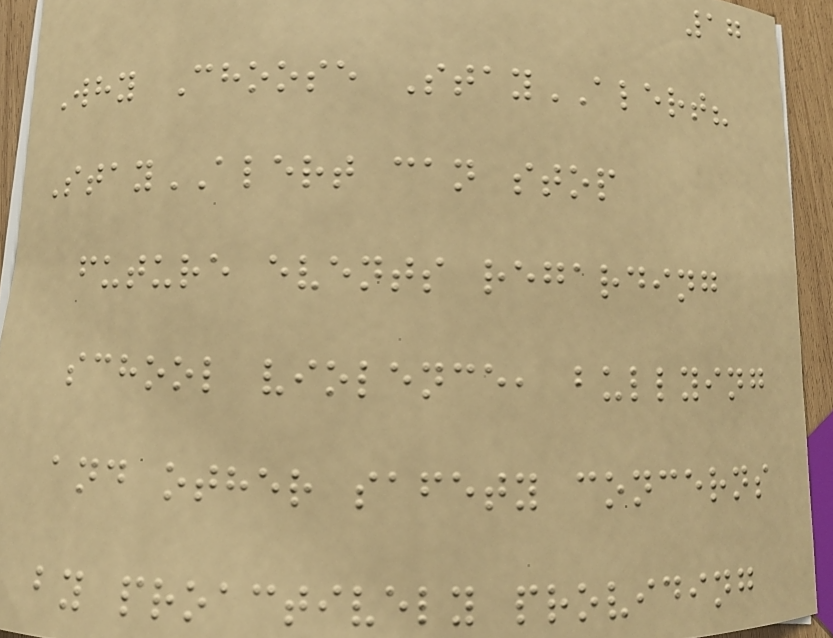17
Why Choose StayALERT?
StayALERT can stop
future events regarding
school violence, bullying
and other safety concerns
by proactively providing
